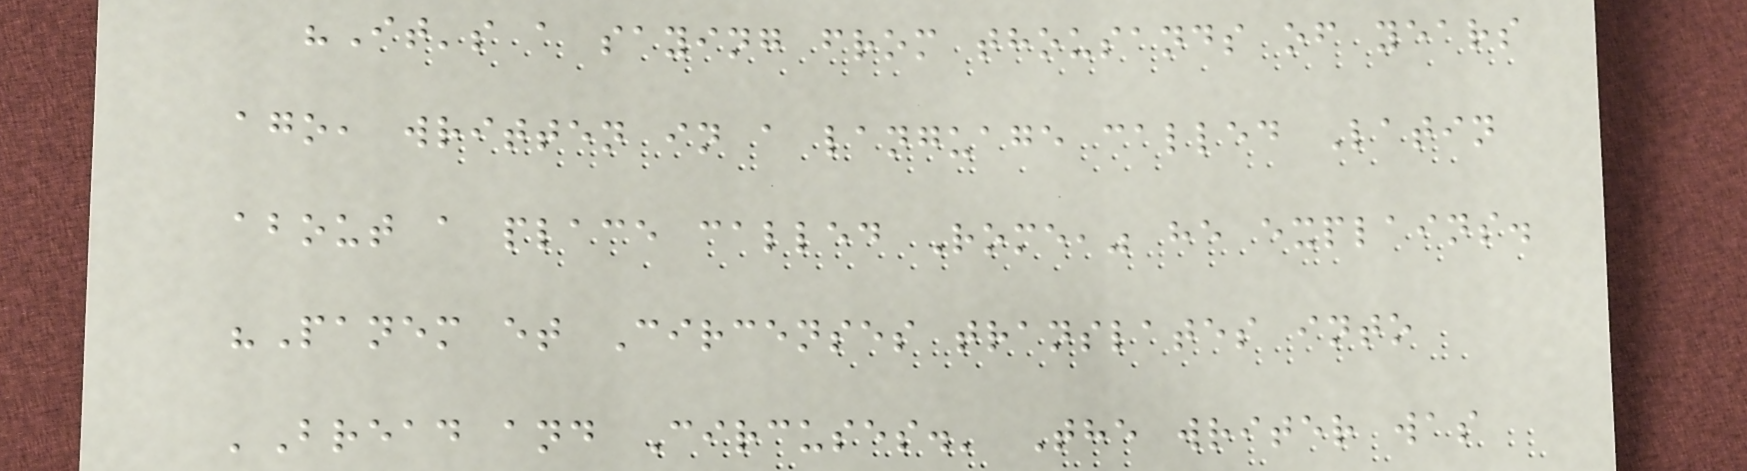"It's a saying from thousands of years
ago, written in a language called Latin
about a place called Rome," he explains.
"Panem et Circenses translates into
'Bread and Circuses.' The writer was
